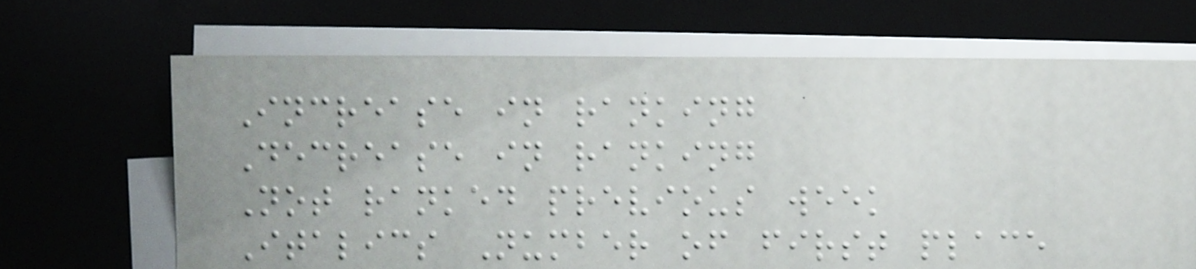Increase in ranking
Decrease in ranking
Not ranked previous week
Italics Number of first place
